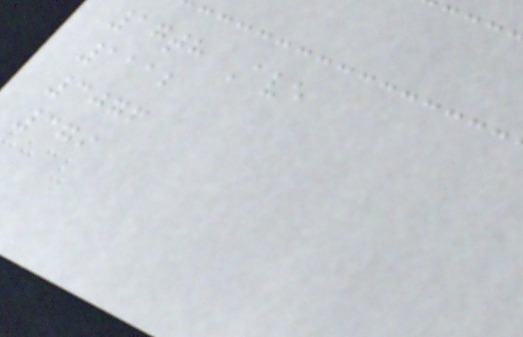17th Ave
1112
3076
379
